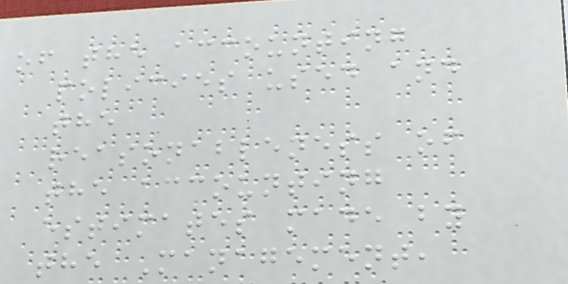of the accounting
policies used and
the
reasonableness of
the accounting
estimates made by
the Management,
